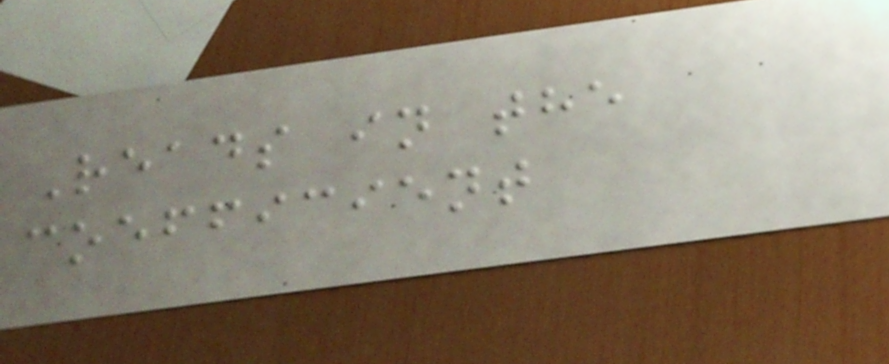Reads in the
coefficient
